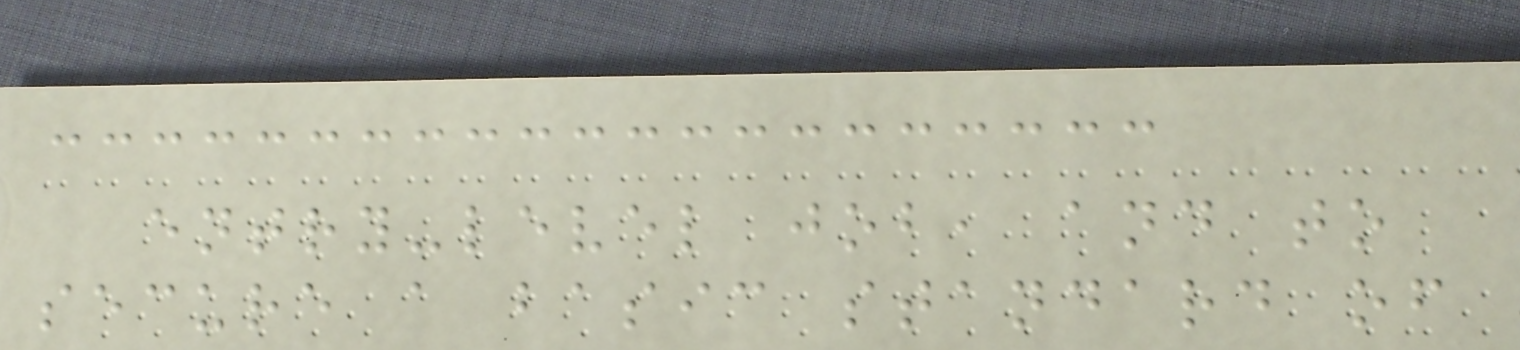entry-level job, and to
secure a basic standard of
